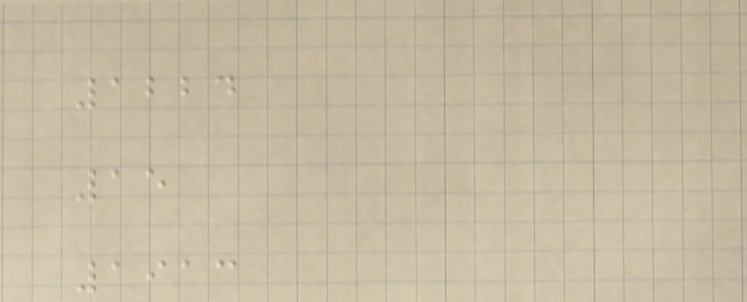1224
15
1913
